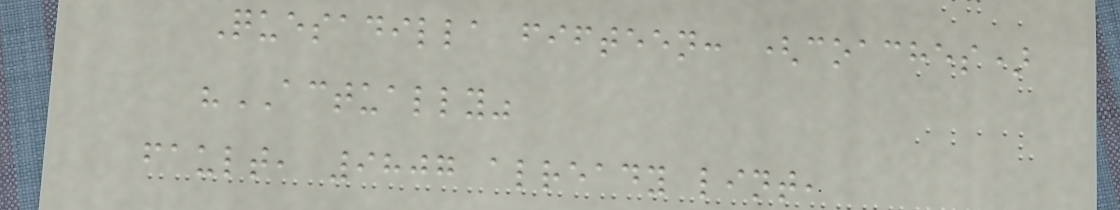Quesadilla fifteen: (coaches)
"ACTUALLY"
fault, 9807 already lint,
